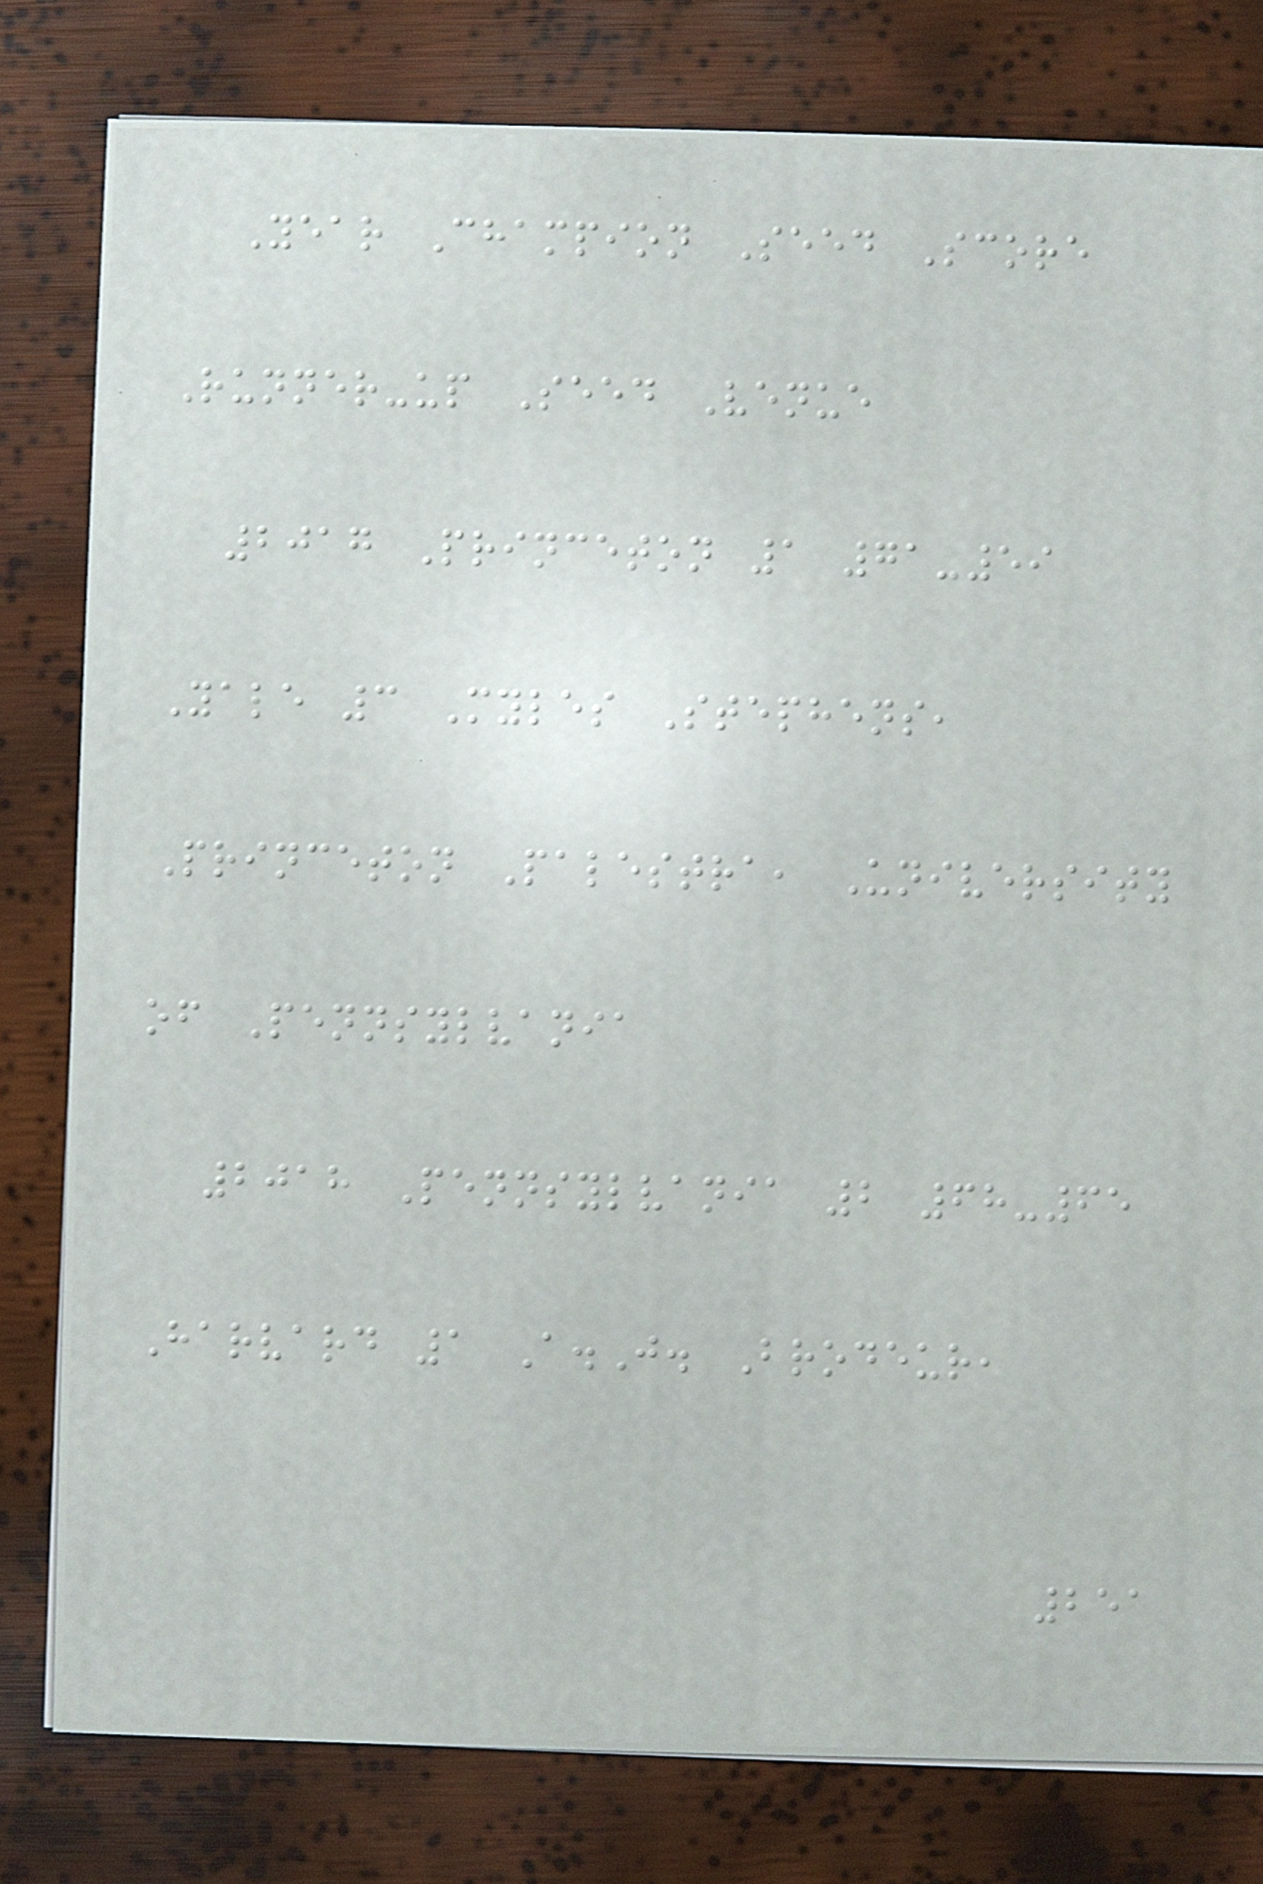Year Champion Seed Score
Runner-up Seed Venue
2017 Princeton 1 71-59
Yale 3 Myles Stephens,
Princeton Palestra, University
of Pennsylvania
2018 Pennsylvania 2 68-65
Harvard 1 A.J. Brodeur,
251
